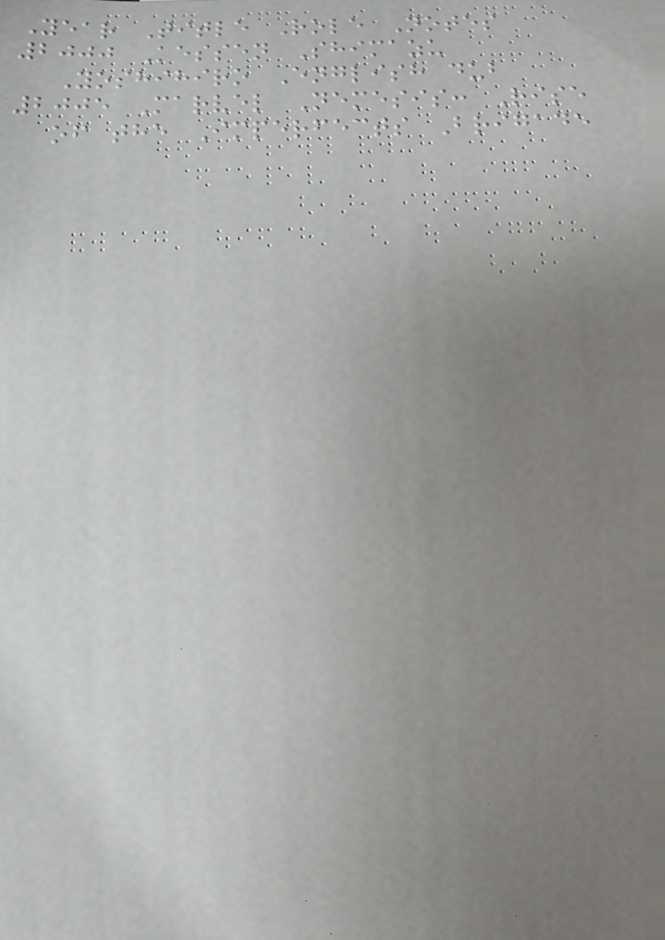Year Title Role Notes
2000 Kessen Shimazu
Yoshihiro English dub
2005 Marvel Nemesis: Rise
of the Imperfects Brigade
